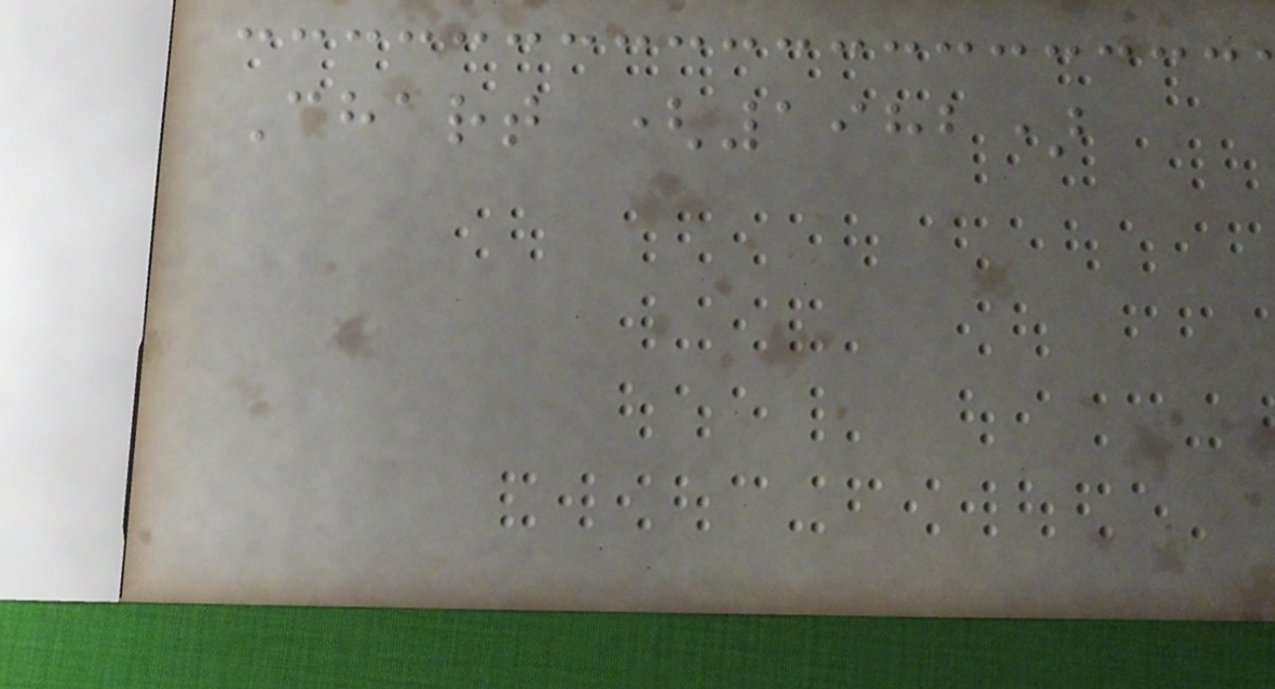Chart (1982)
